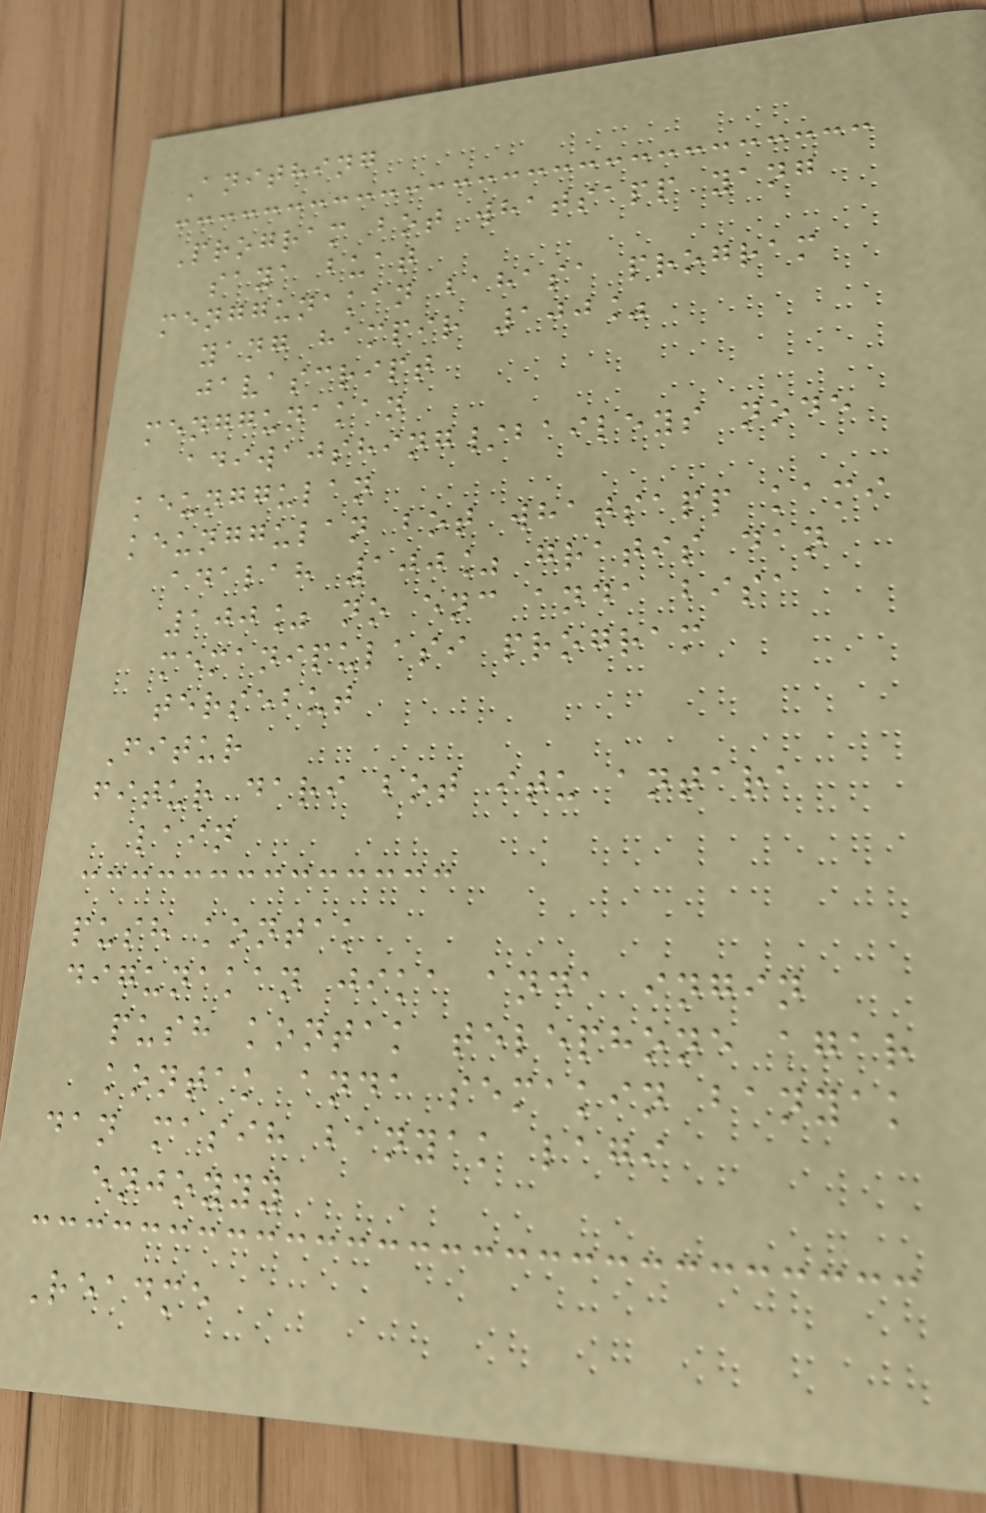Anithing
Program bot whatsapp yang
saya buat
menggunakan bahasa program
yang hampir 100%
javascript
menggunakan
adiwajshing/baileys node
keunggulan
keunggulan bot whatsapp kami
adalah 100% gratis dan
100% no enc anda bisa
memanipulasi program
tersebut
Fitur
fitur dari bot itu antara
lain
push kontak
digunakan jika anda ingin
push kontak telephone agar
kontak anda semakin banyak
dan masih banyak lagi
enjoyyy
Readme
